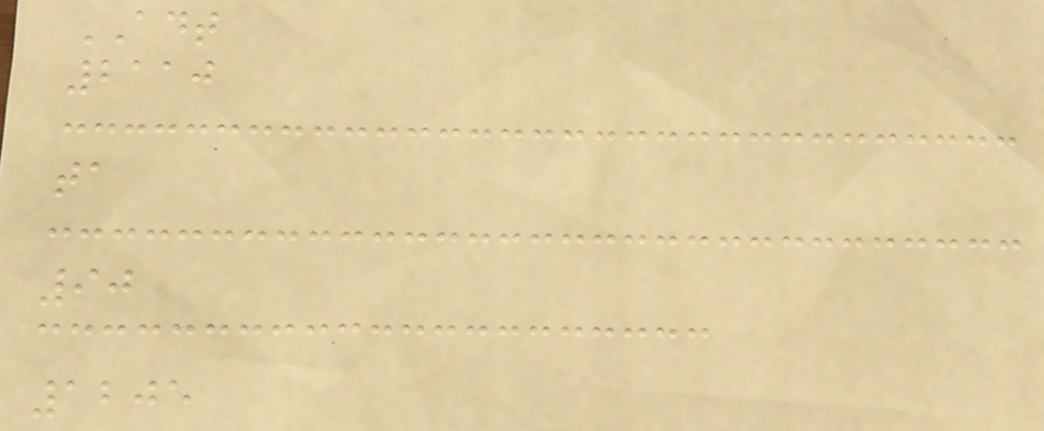ADT
2110
ta
90
1205
